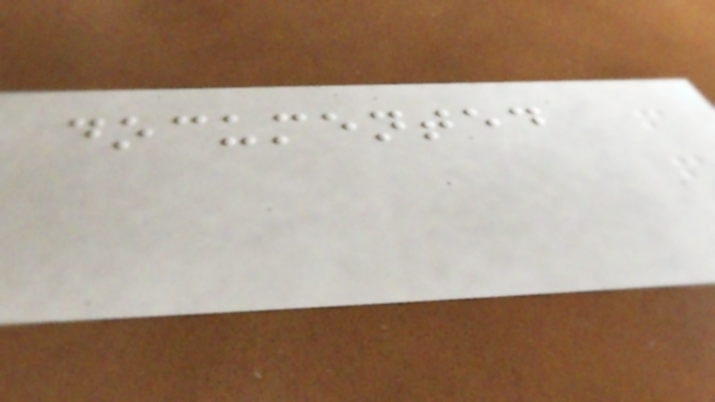documented
